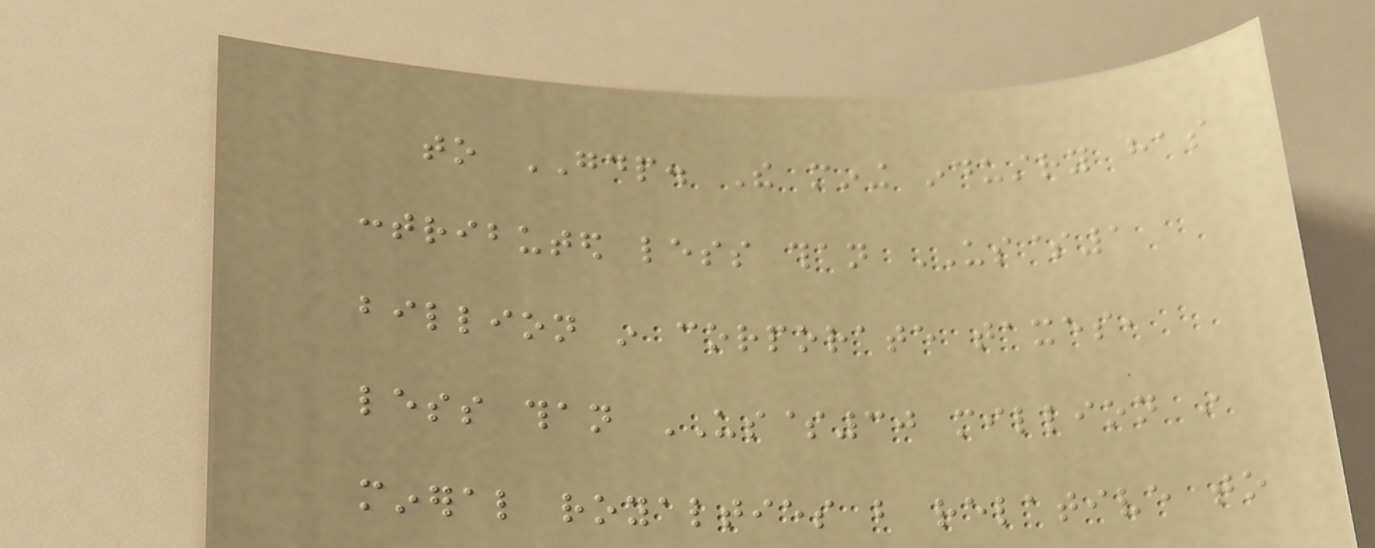to GDP. The mining industry has
contributed less than US$1
billion in corporate taxes,
less than US$30 million in
mineral royalties but relative to
